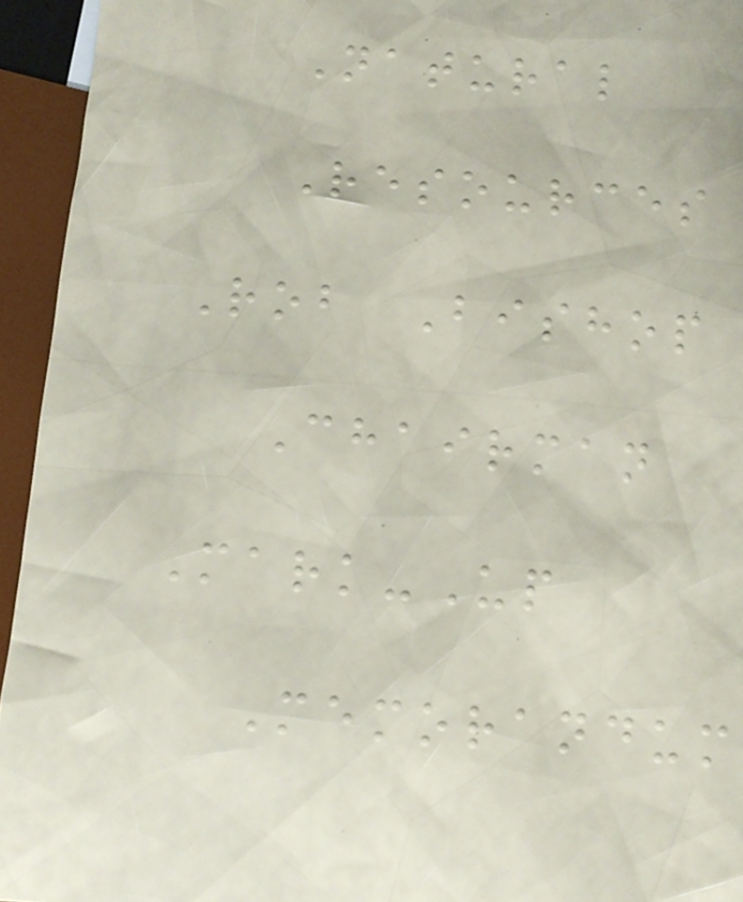Natural
Resources
Rob Bishop
Chairman
Mark-Up
Memorandum
